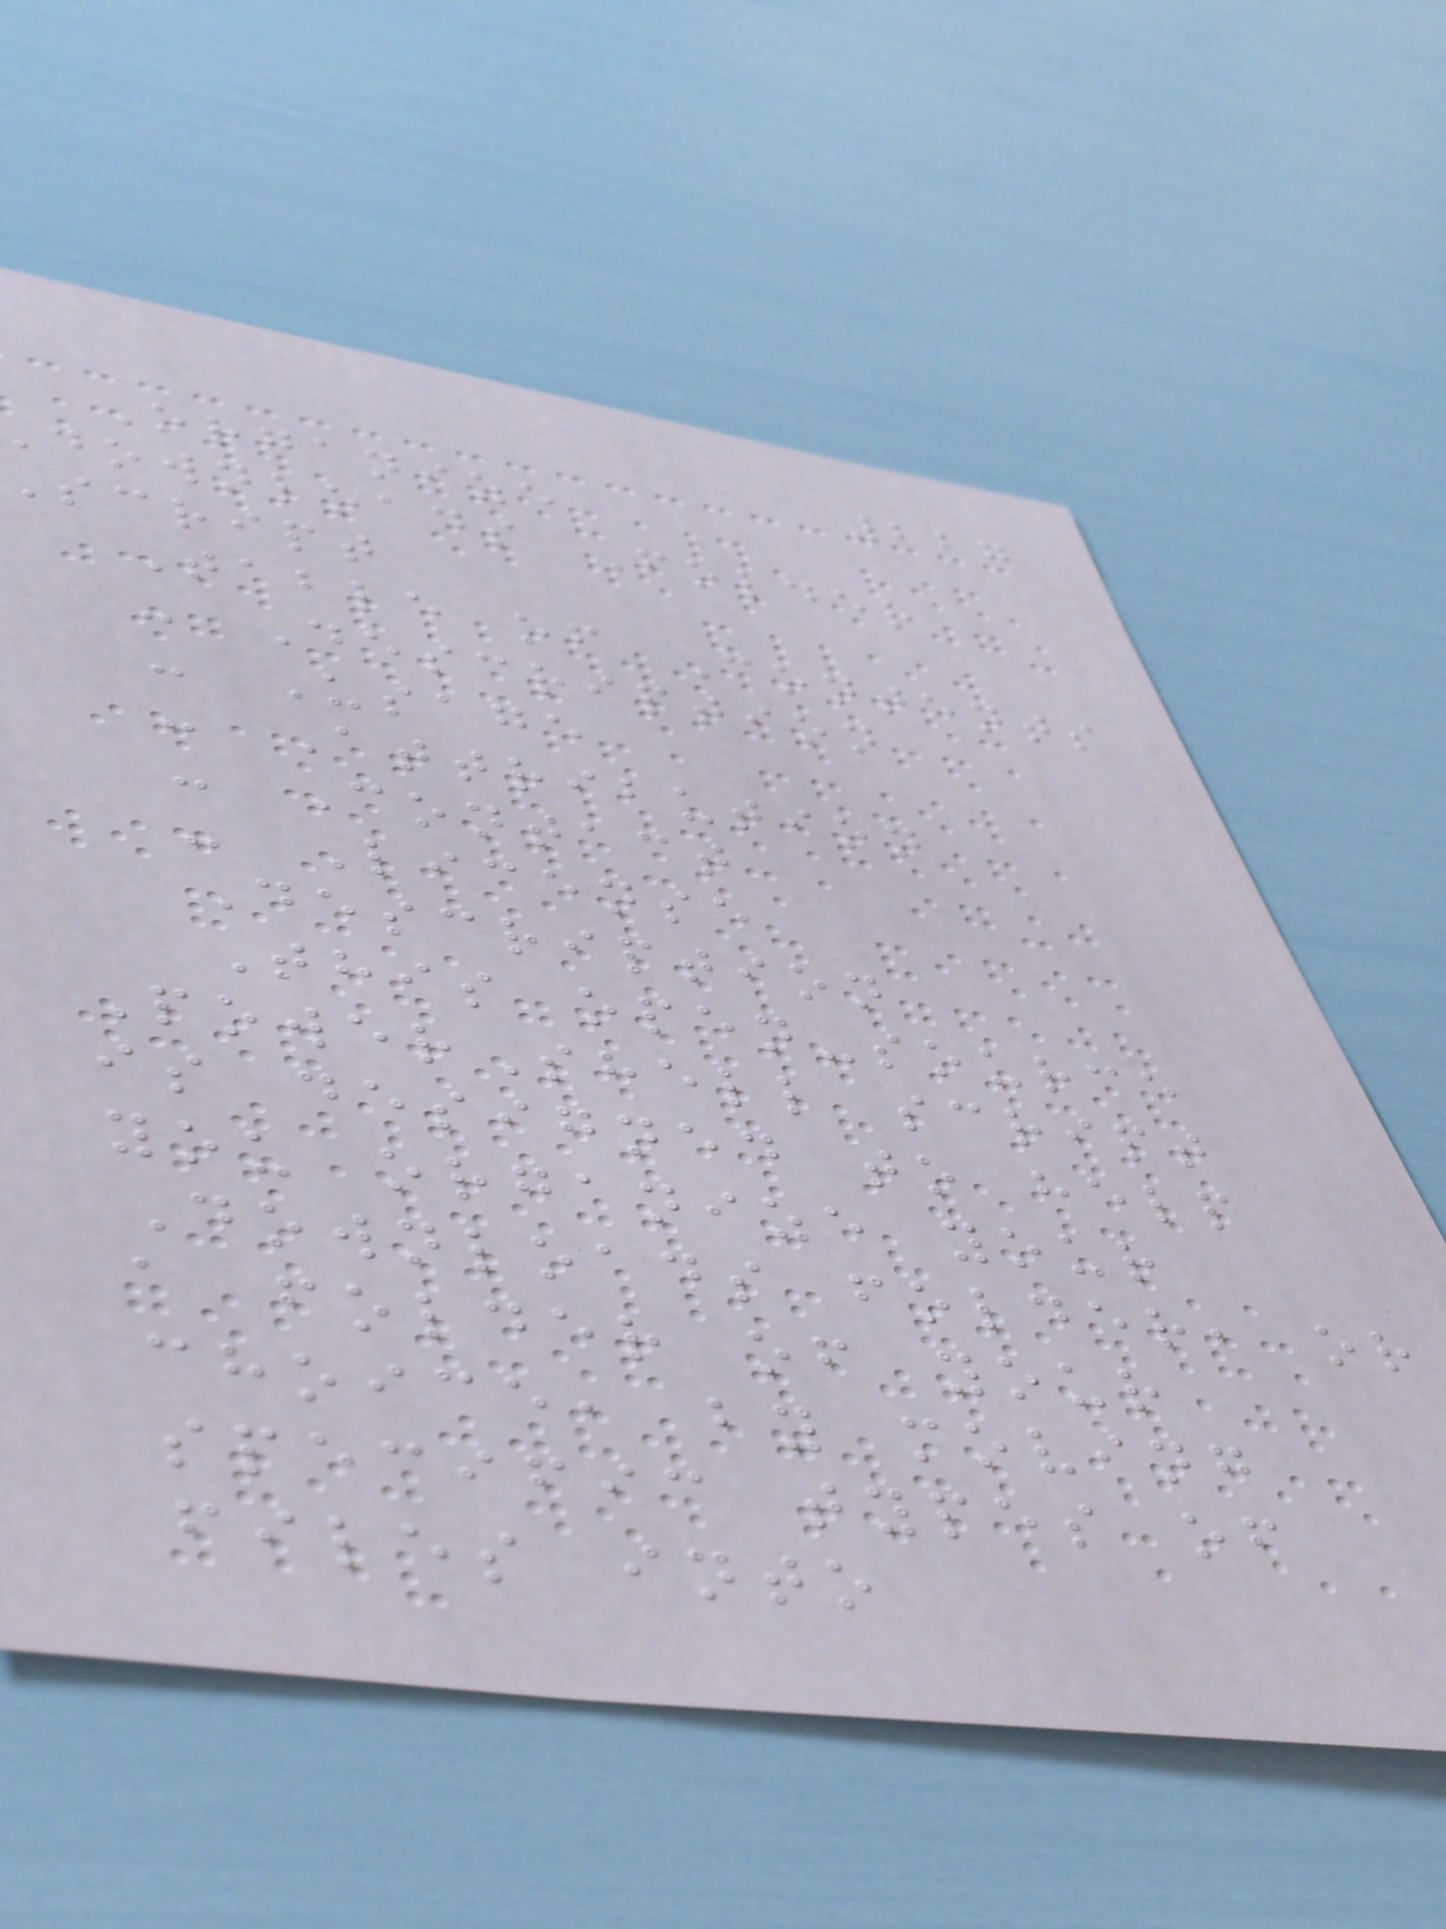227
Organize
downloads Folder
script
Table of Contents
- Description
- Usage
- Attribution
- Contact
- License
Description
This open-source
PowerShell script
is designed to help
you organize your
Downloads folder, or
a folder of your
choice, by moving
specific types of
files into
